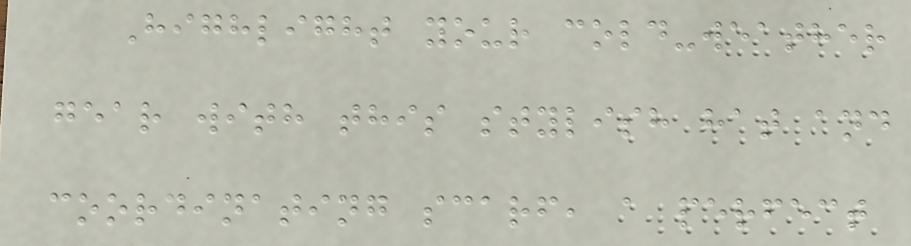Highlight your cold-weather
gear with this stylish hat and
coordinating scarf, a perfect
